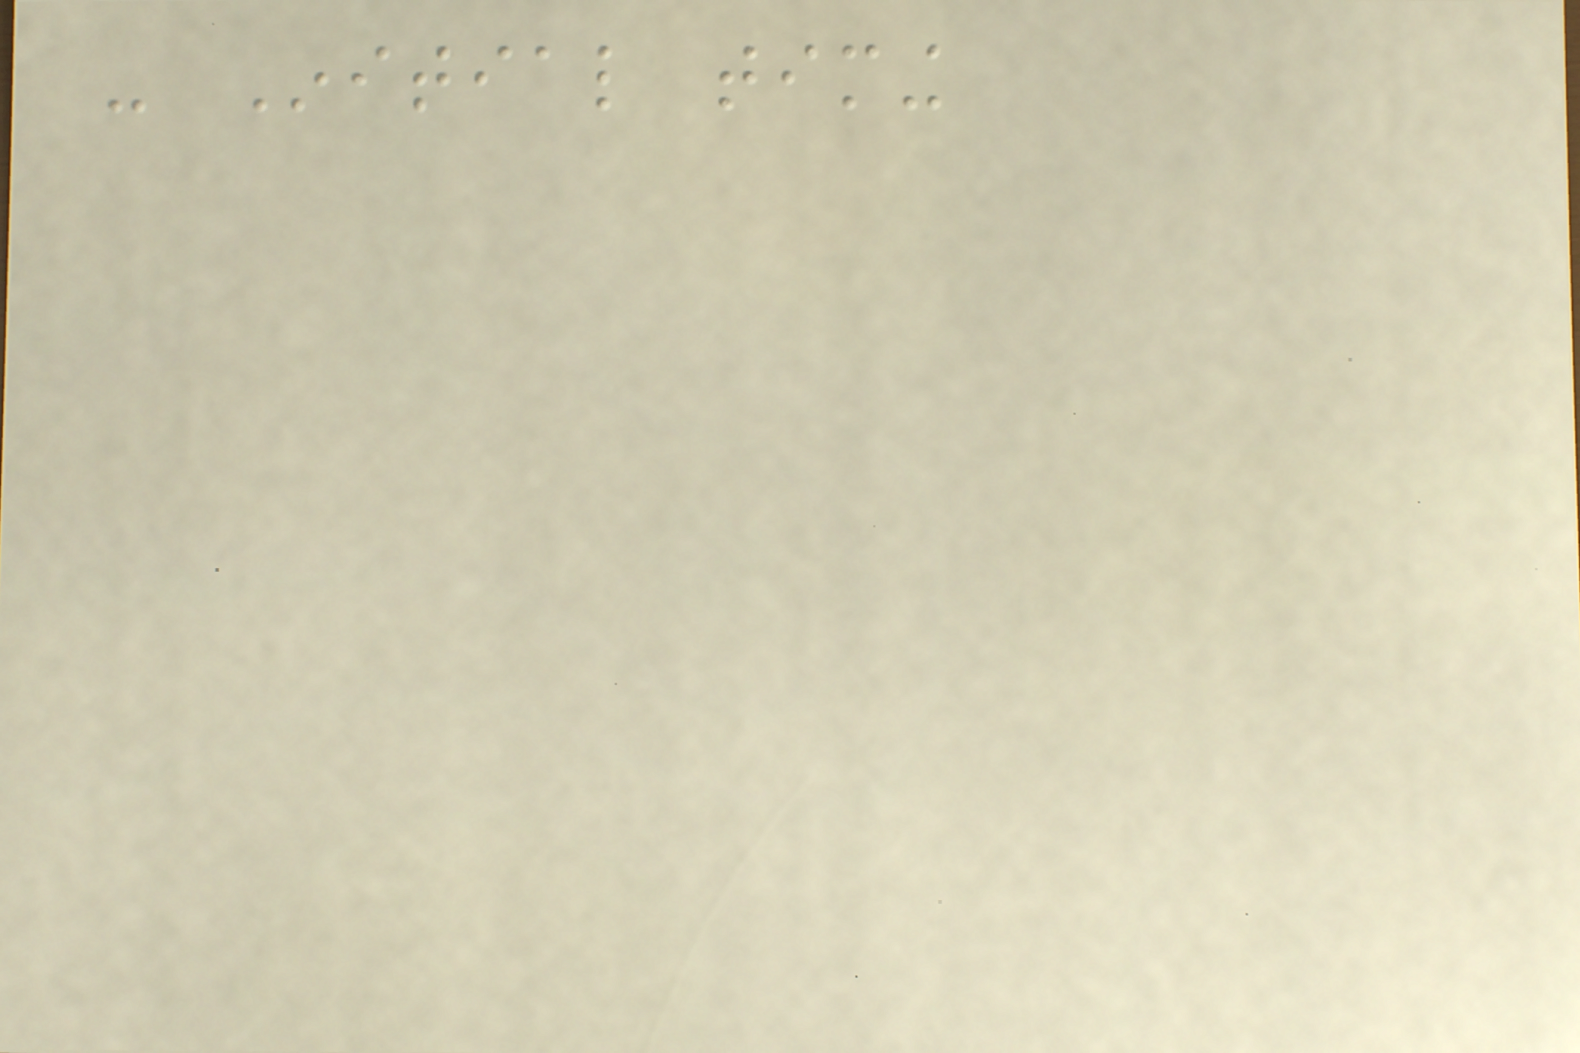- Initial timing
